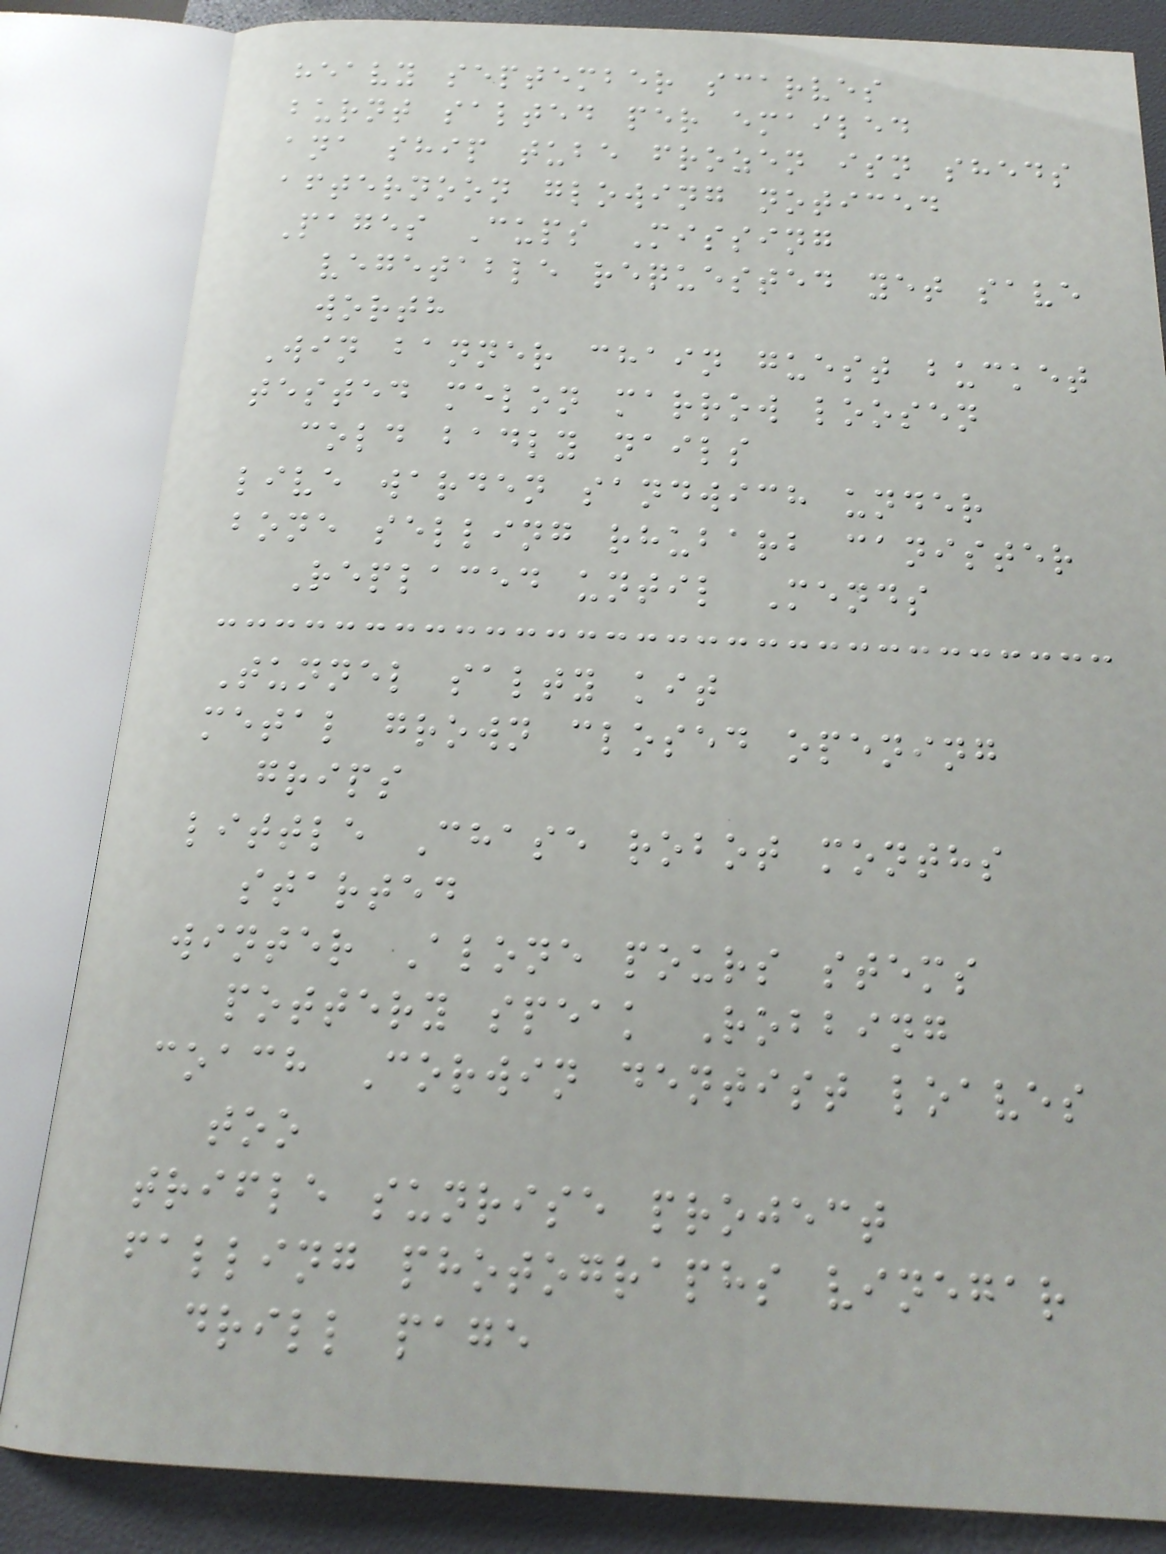heavy september scarves
burnt salted per emailed
ana ship tube frozen isn sheds
afternoon glowing noticed
Pages Cups Missing
vegetable requested yet save
worth
Win banner chain guest bucket
tested melon marrow loosen
cold badly nails
live warden sandwich under
bone selling rhubarb canister
Replaced until Mends
Tunnel salty kit
metal grown closed opening
grips
little Chase robot months
started
winter Alone pours stems
pottery speak Robbing
coach Corwin dentist loaves
too
trifle sunrise project
falling photographs vinegar
drill page
